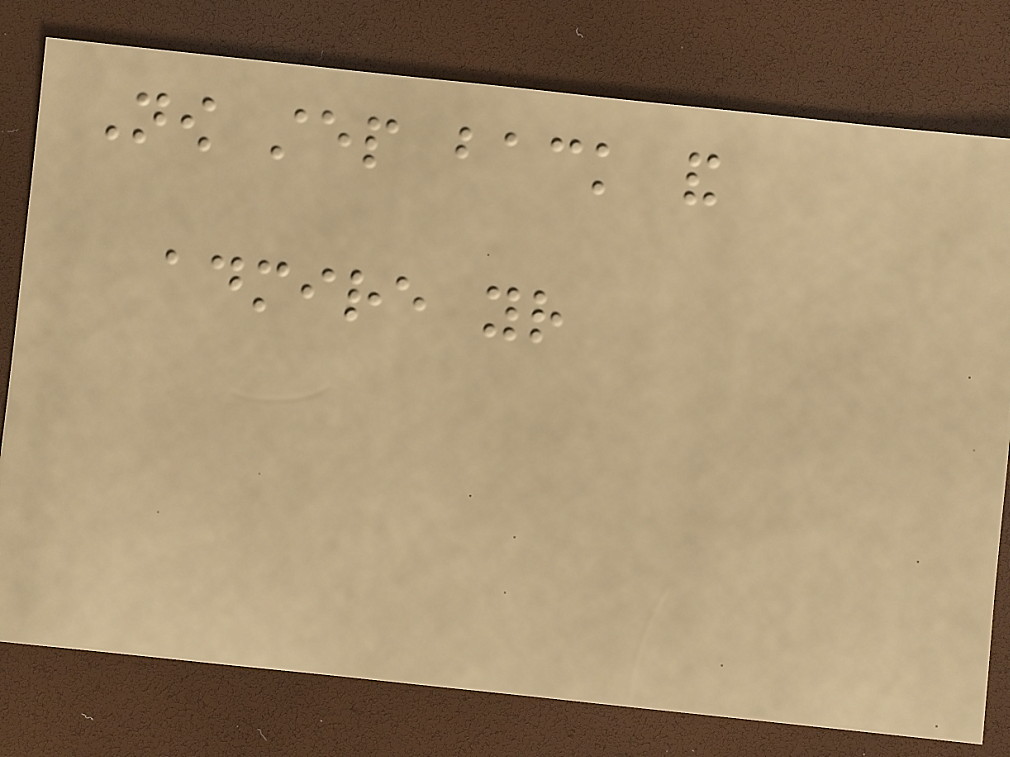Now step back and
admire your
